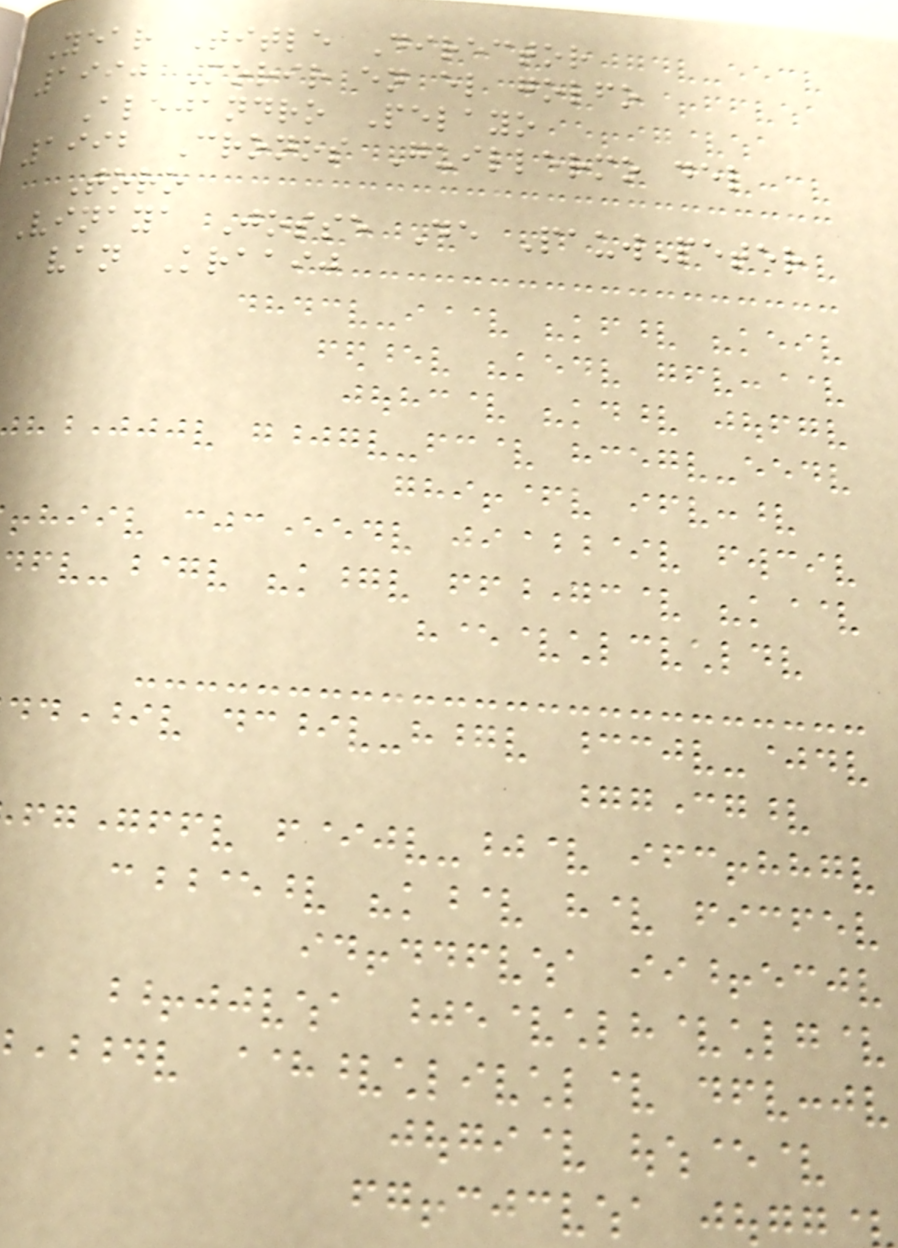Year Title Director
1990 Morir en el golfo
Alejandro Pelayo
1992 Cronos Guillermo del
Toro
Vinaya Josse De PauwPeter
van Kraaij
